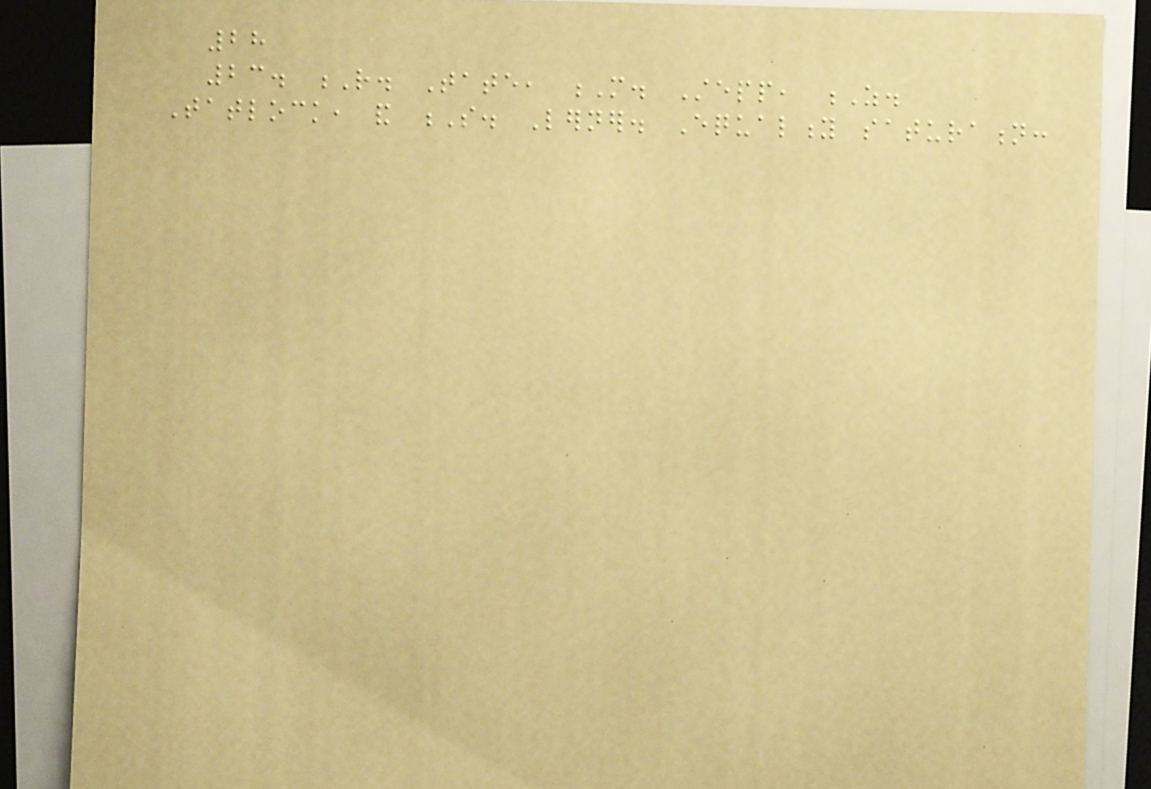28
23. R. Tate, M. Stepp, Z.
Tatlock, and S. Lerner. Equality saturation:
